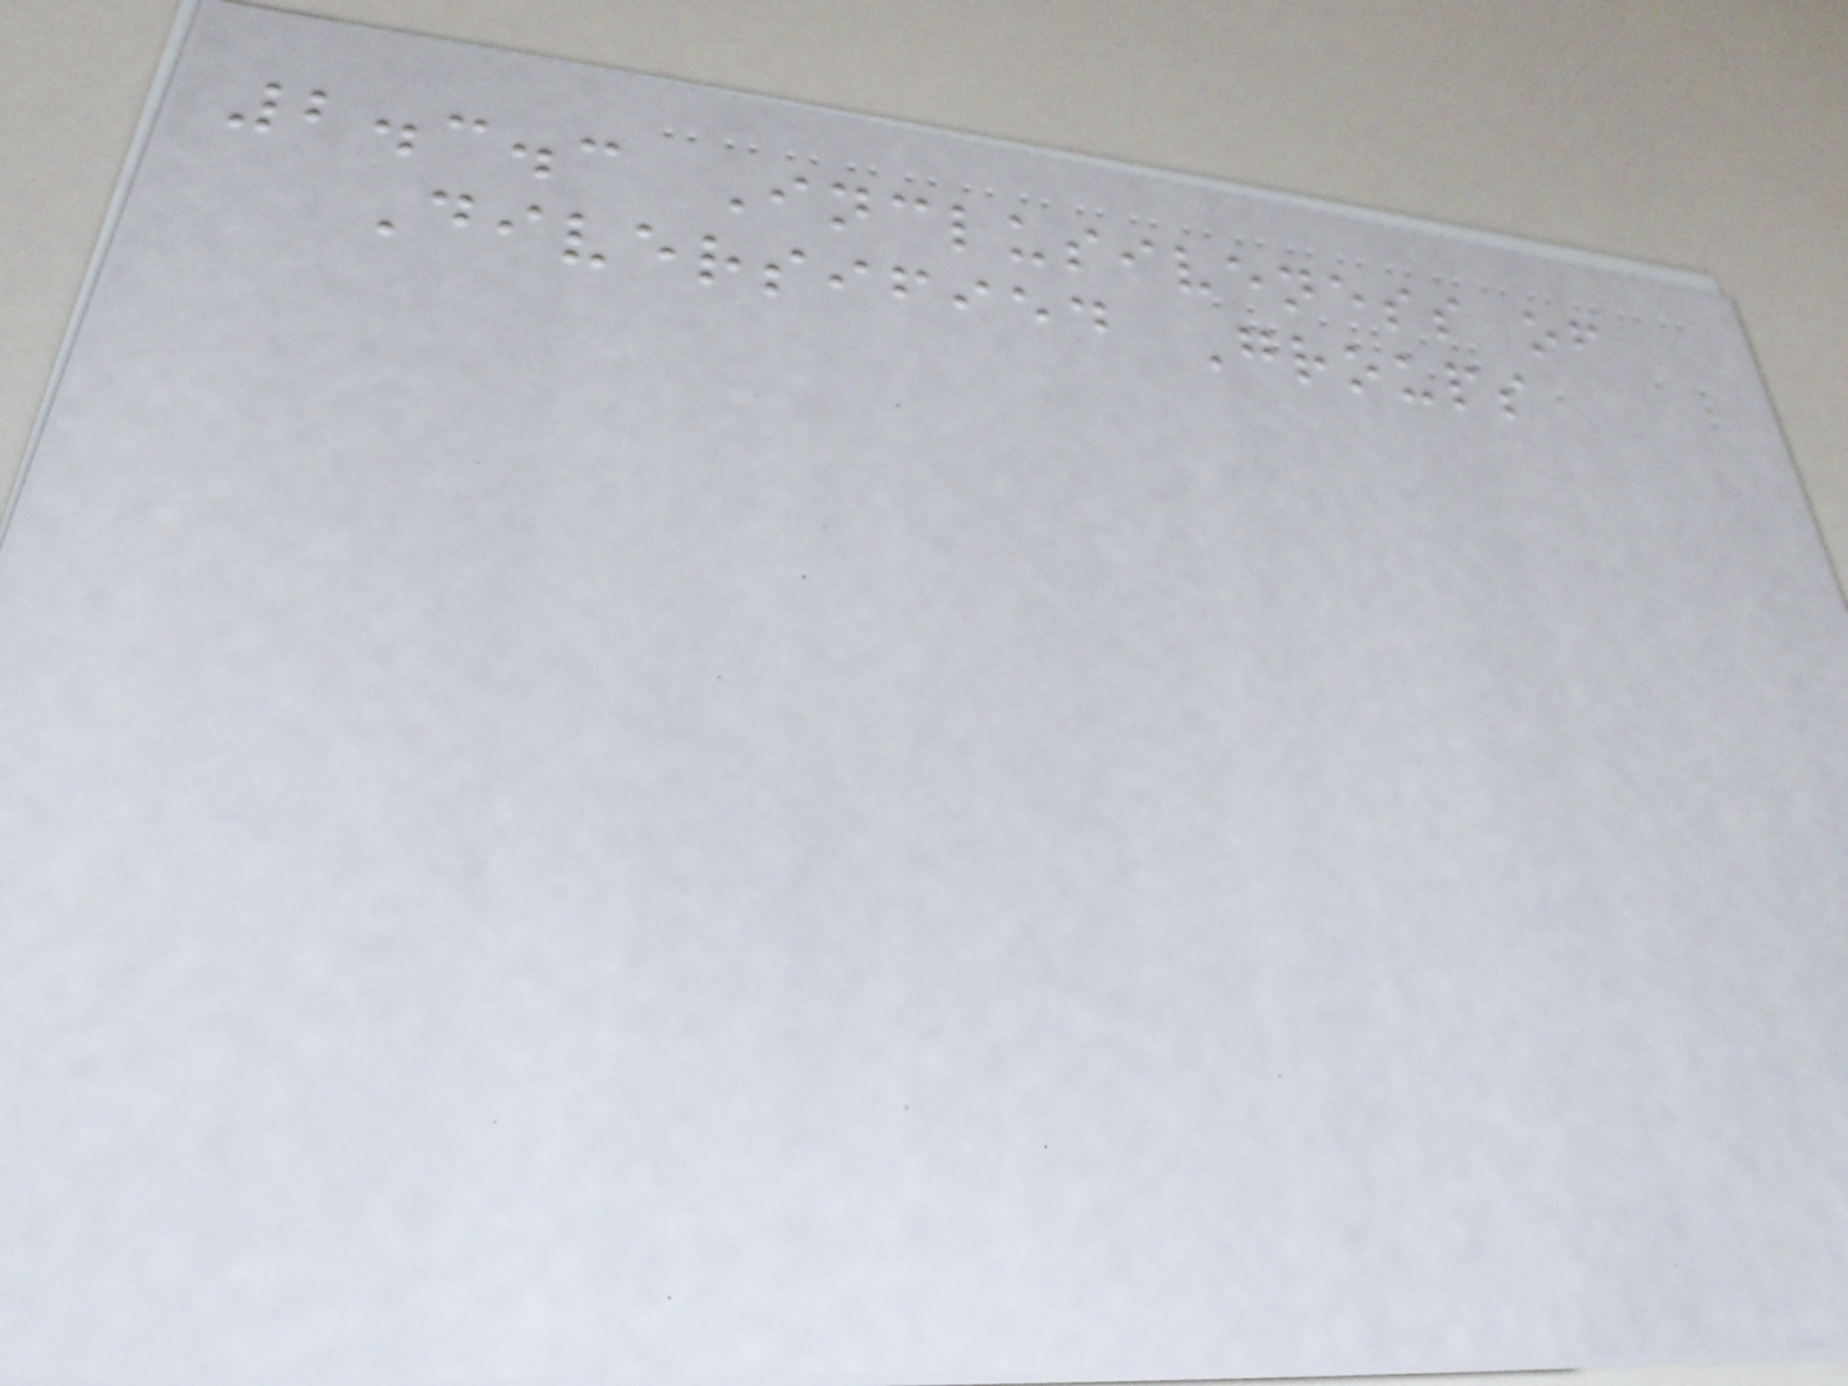2.3.3 Inclusiveness of
Diversified Groups
